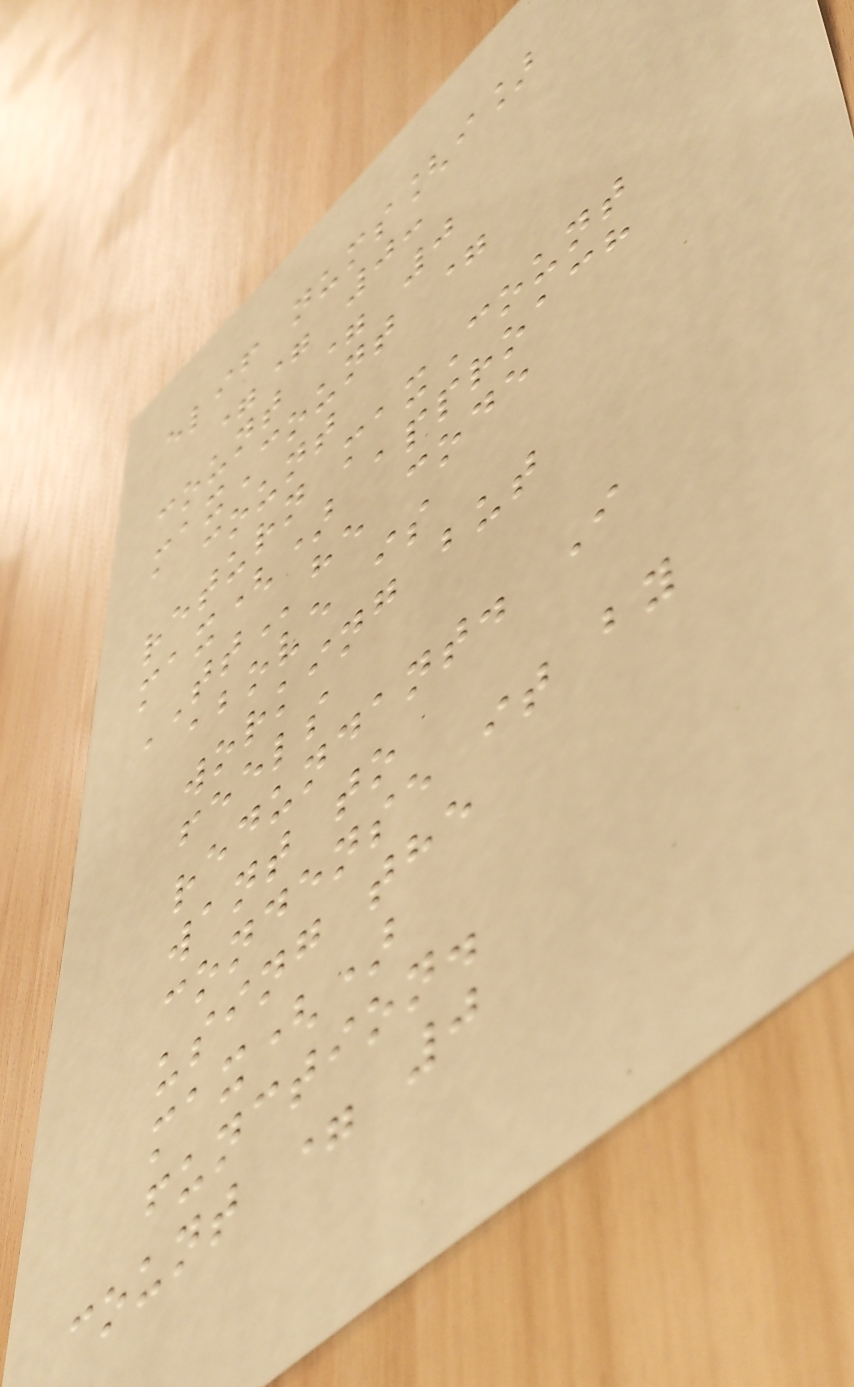elif nums[i]
== 0:
count = 0
maxCount =
count
return maxCount
max() approach
TThe code
above is
working but
feels
redundant. I
want to
condense it by
using the
max()
function.
count = 0
